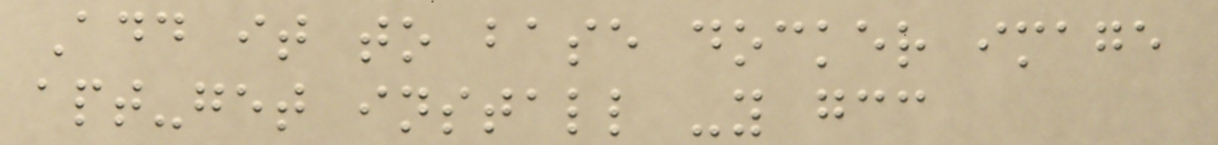Add it to base docker image
apt-get install -y gcc
